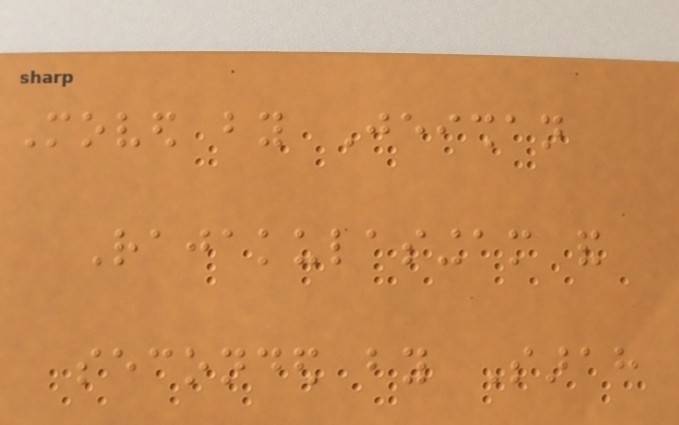Moved by Jeishan
Rajakulasingam and
seconded by Sarah
